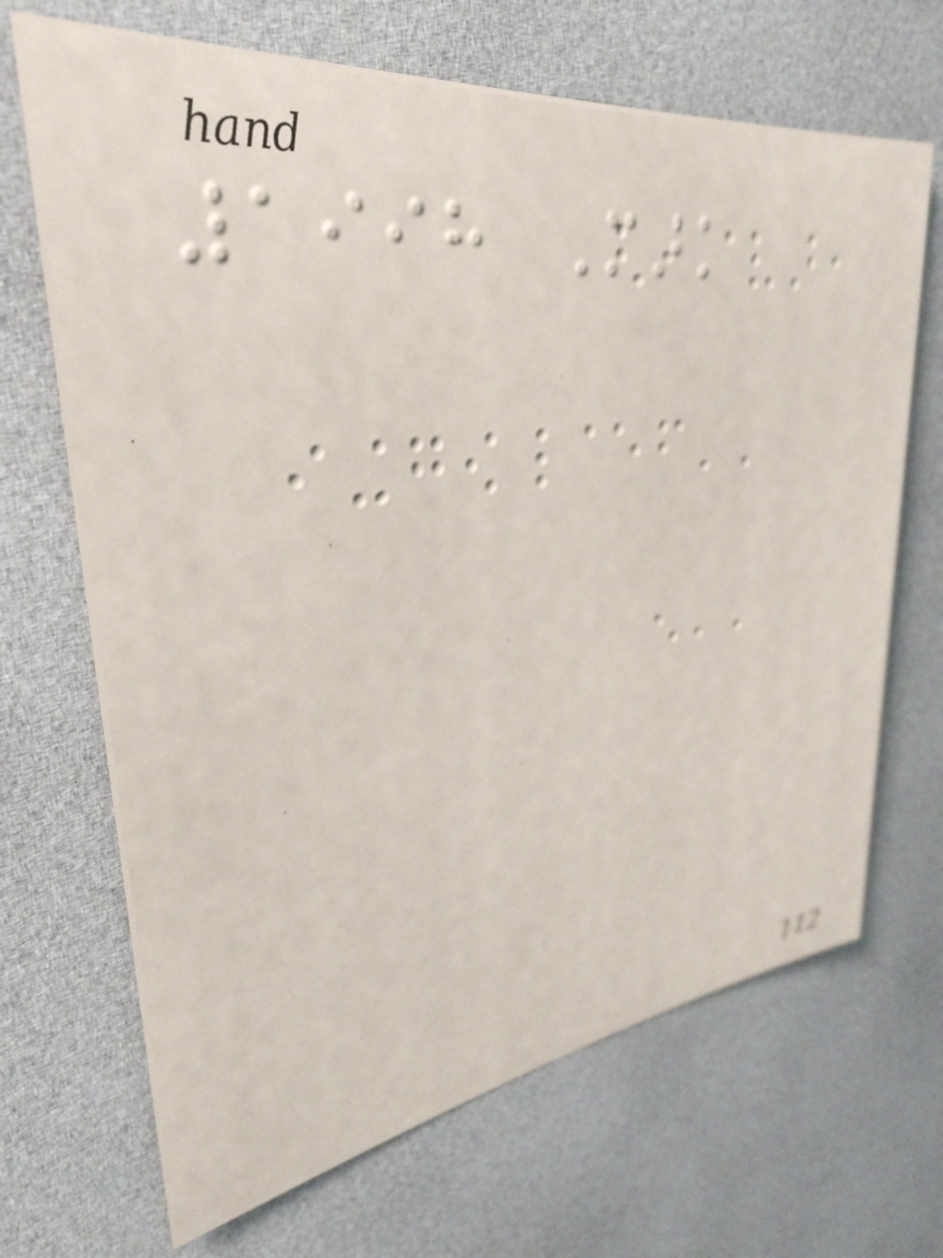1998 Mark
